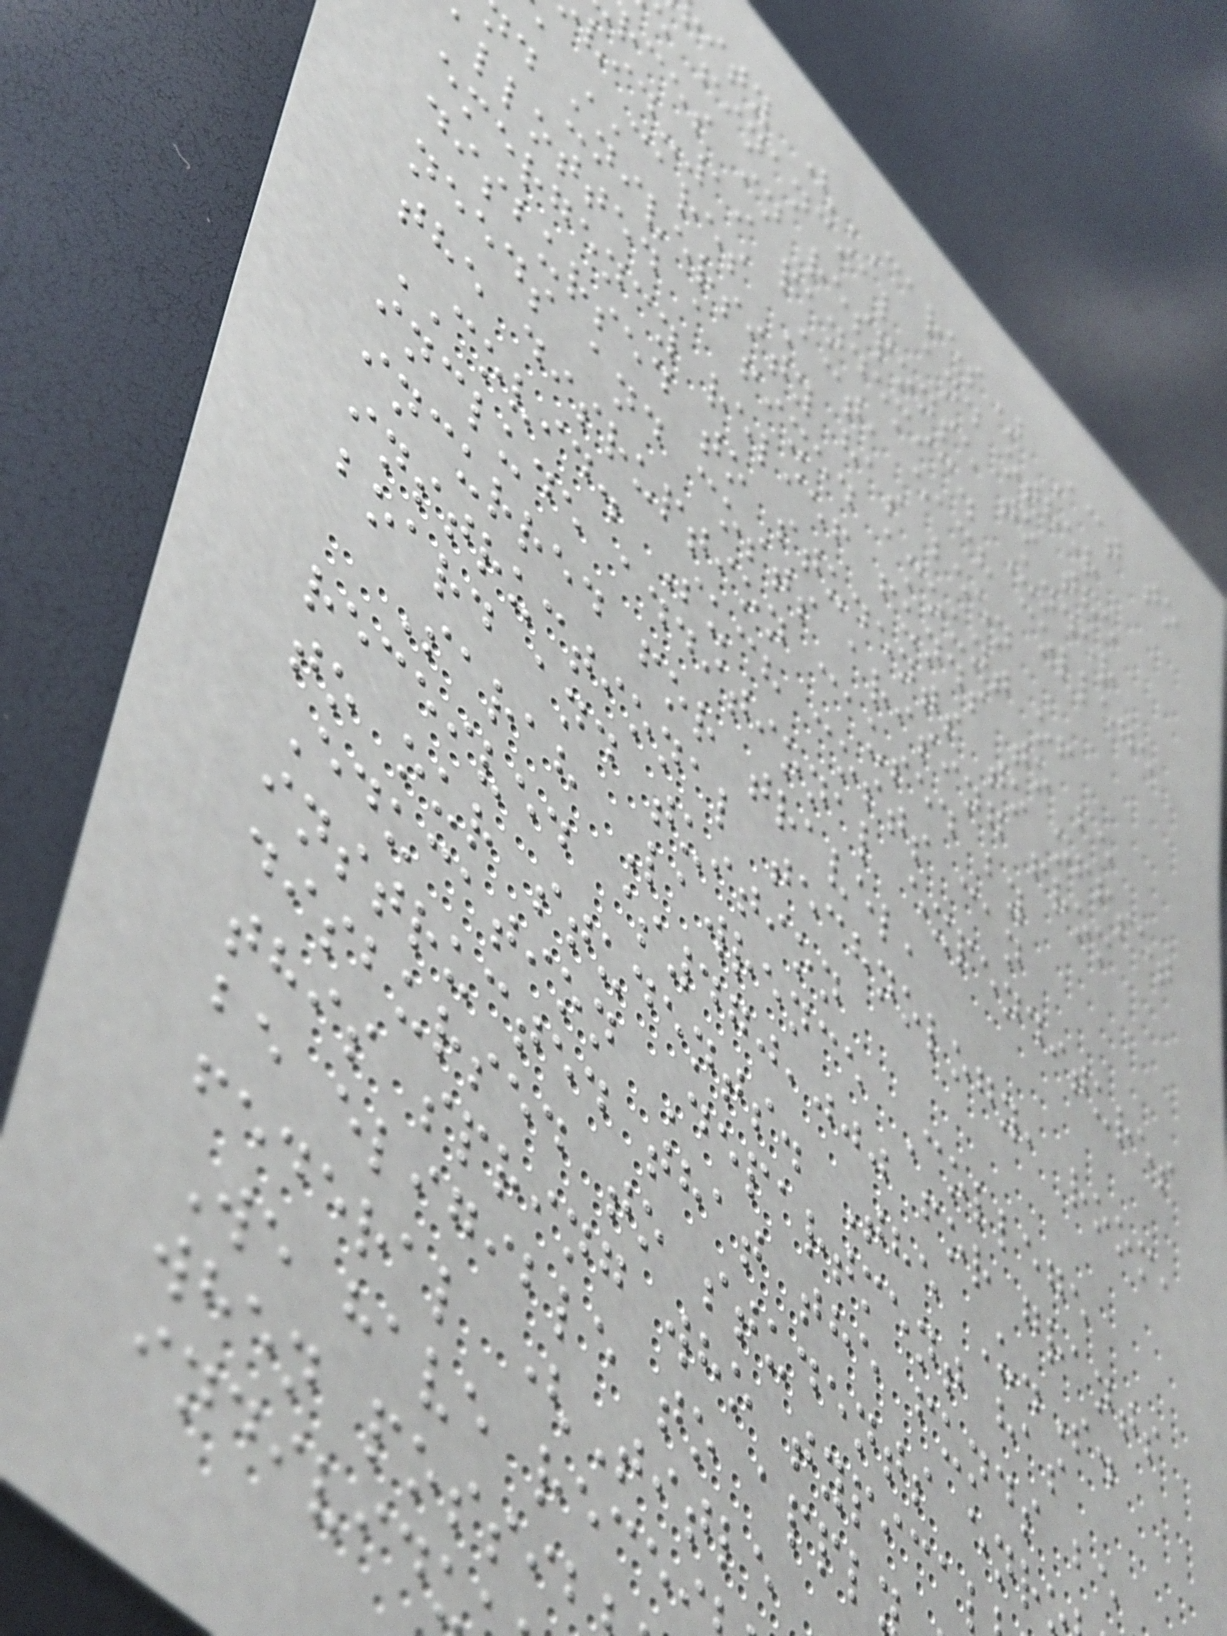ity (CARES) Act to
e financial and other
rces in response to the
vid-19 pandemic. Under
CARES Act, each college
d university has been
allotted a fixed amount of
emergency relief funds to be
disbursed to students to offset
needs and costs arising from
the disruption caused by
COVID. Such costs can
include additional expenditures
incurred for travel,
instructional technology, room,
board and tuition
Sarah Lawrence College
received $470,000 for grants
to our students. The U.S.
Education Department has
instructed that the funds be
disbursed to students enr
this spring who typica
be eligible to appl
federal (Title
We have rece
when possi
individu
